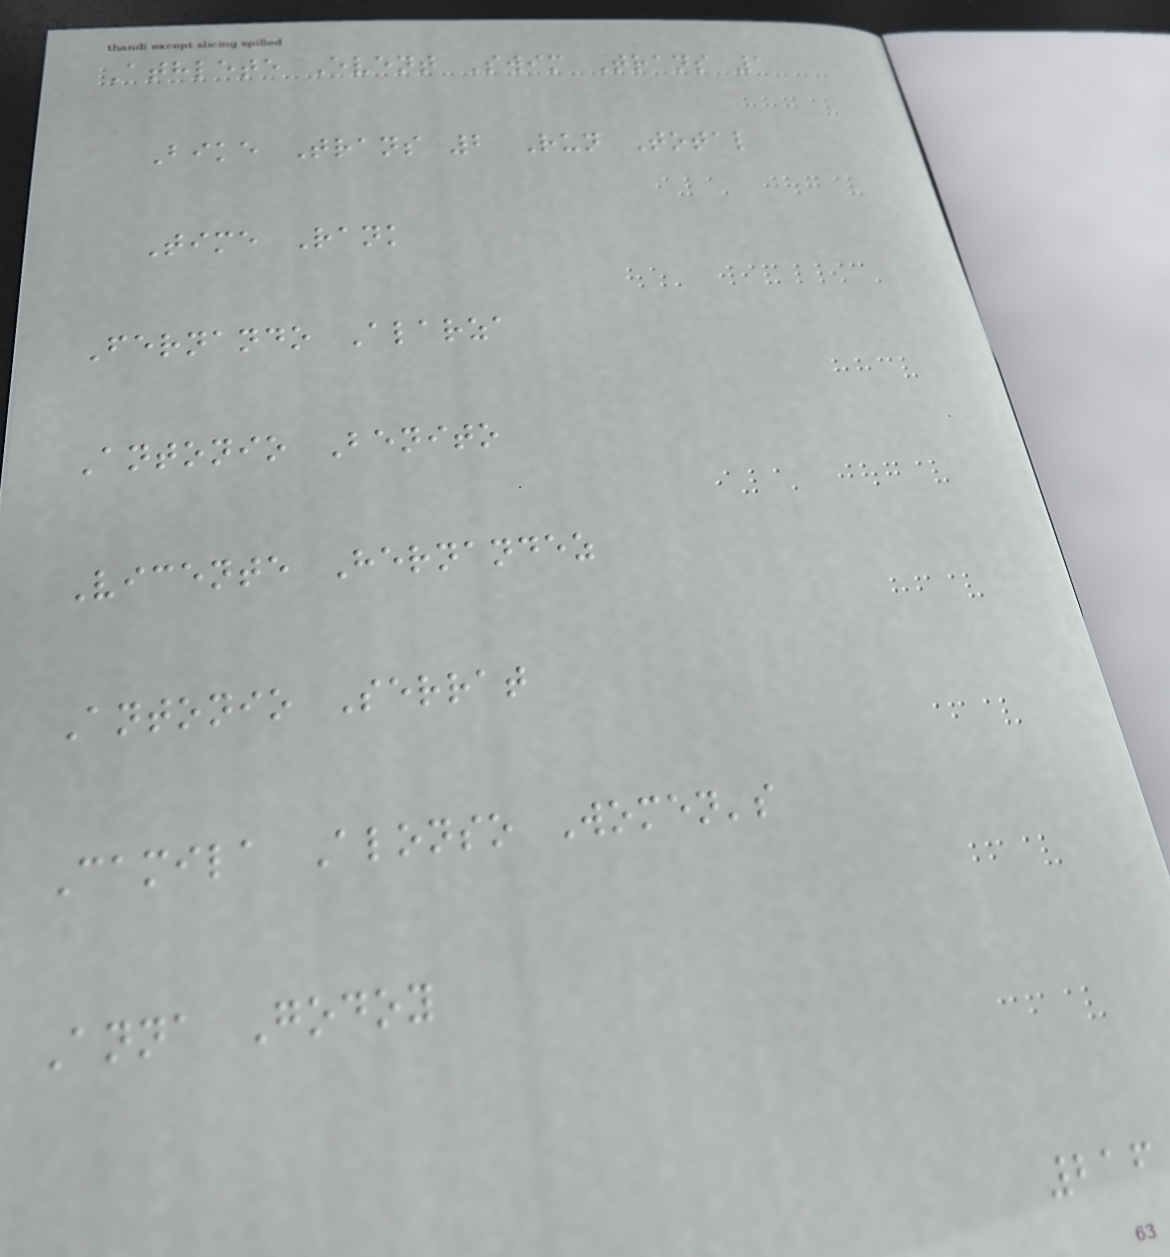Athlete Event Swim Trans 1
Bike Trans 2 Run Total
Time Rank
Fernando Alarza
Antonio Benito
Vicente Hernandez
Antonio Serrat
Camila Alonso Women's
Anna Godoy
216
